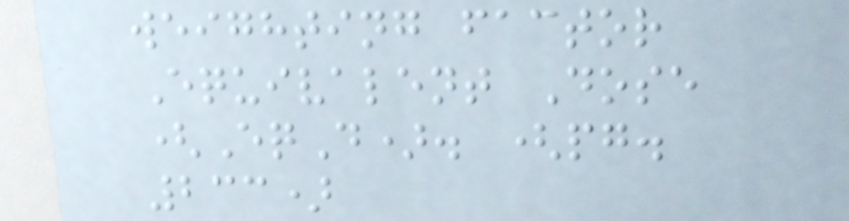weighting factor
Equivalent Dose
(EqD). (pg.
233)
